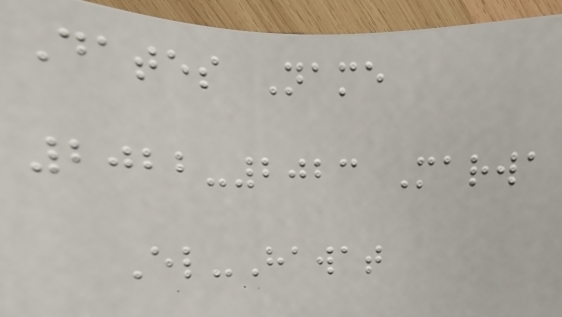Dates Name
2022-2023 Marwa
El-Hawat
